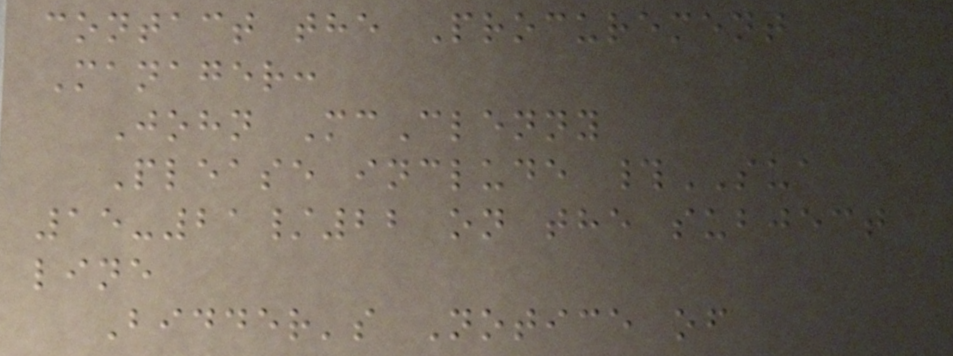contact the Procurement
Manager:
John McClenny
Please include #SUA
15-21/22 on the subject
line
Bidder's Notice of
